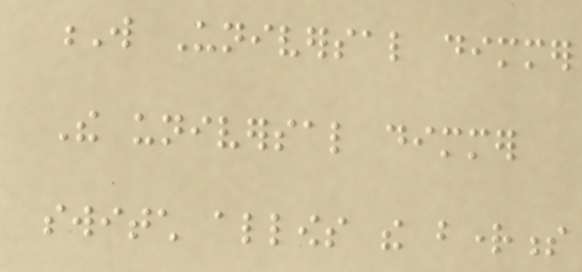W Universal dimmer
The universal dimmer
switch allows the brightness
